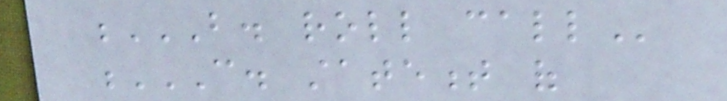B. ROLL CALL
C. STATEMENT OF
